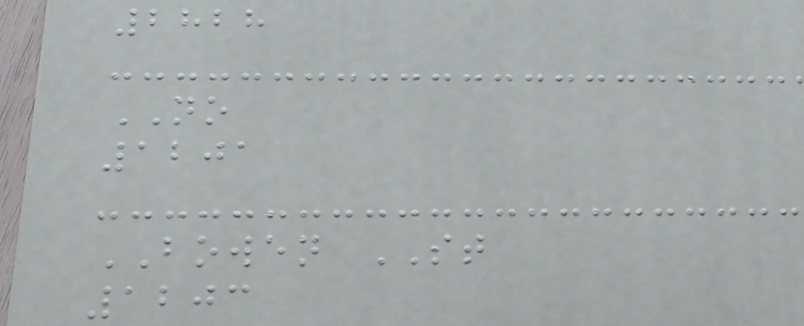2828
NO
1201
BOWEN ST
1203
